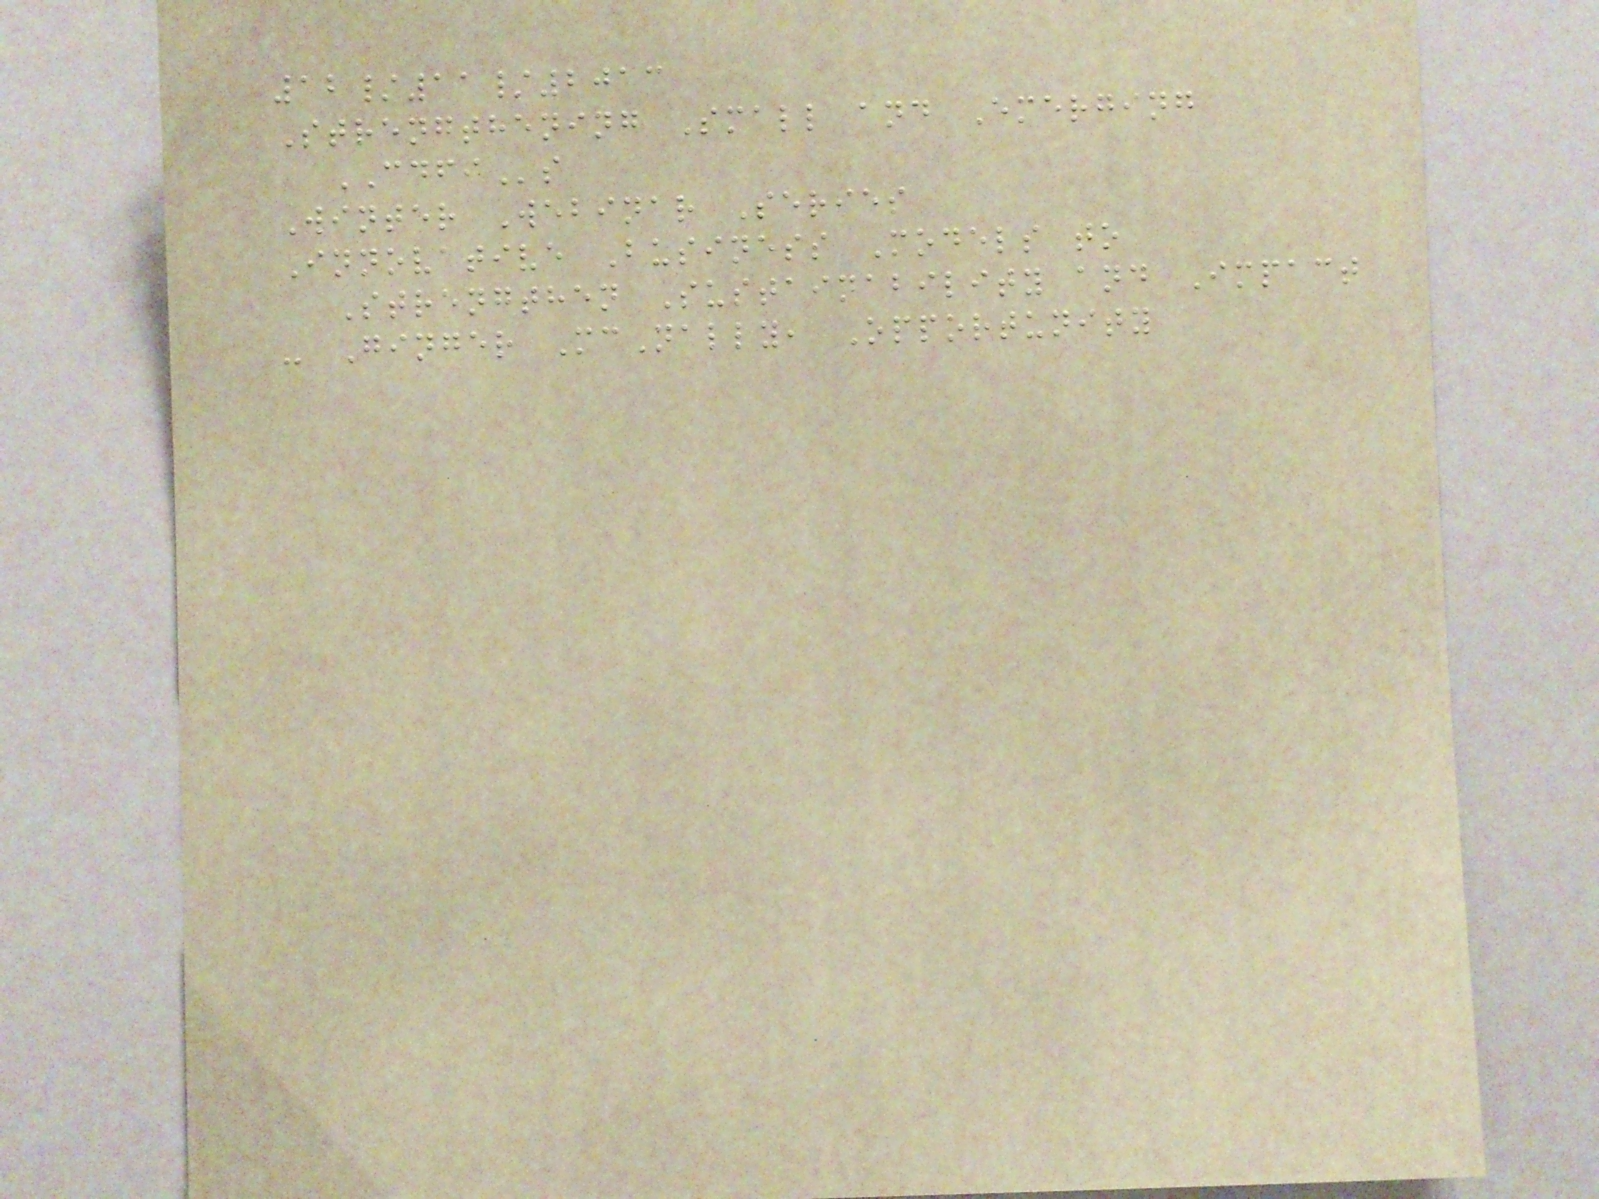12/11/2013
Strengthening Small and Emerging
CDFIs
Winter Webinar Series
Innovative Business Models to
Strengthen Sustainability and Impact
- Ginger McNally, Opportunity
